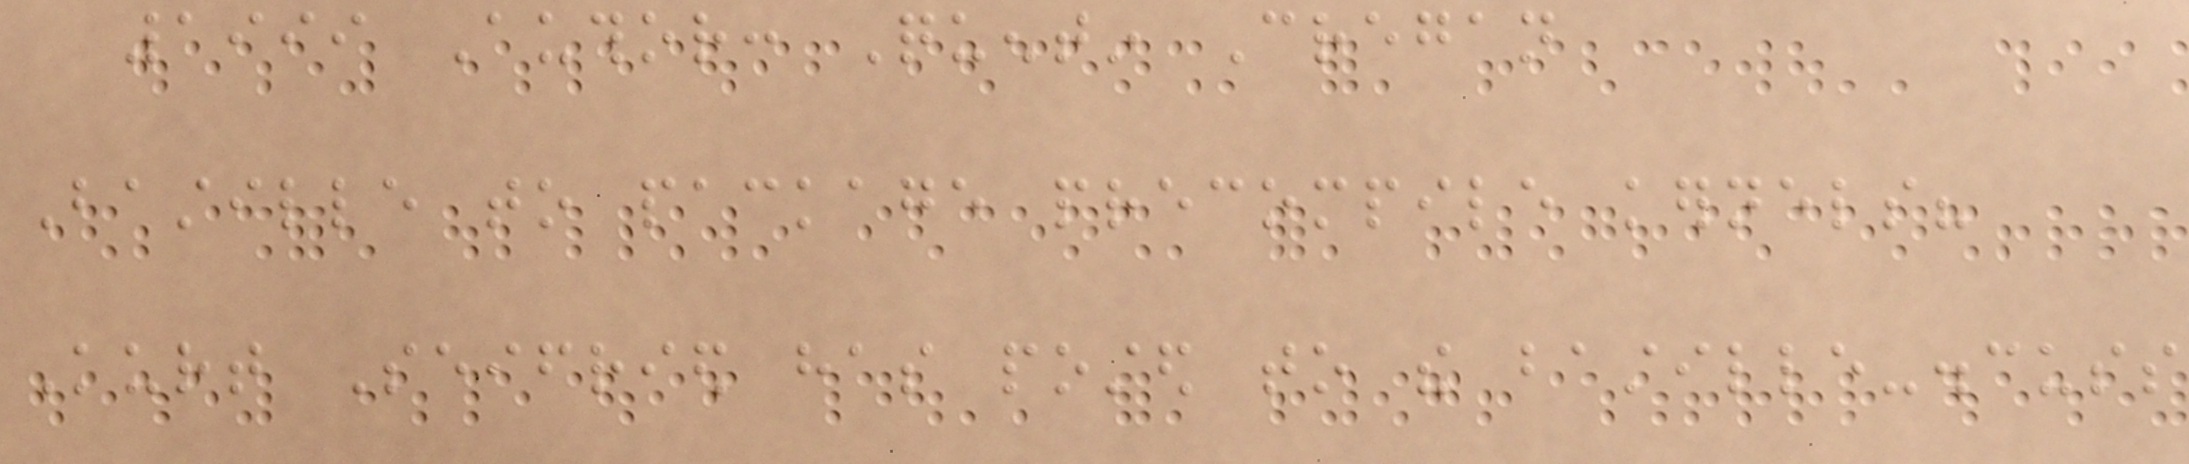1999 Author: Quentin Cregan
Bastille to package precompile kernels?
Kurt Seifried has posted to the bastille-discuss
